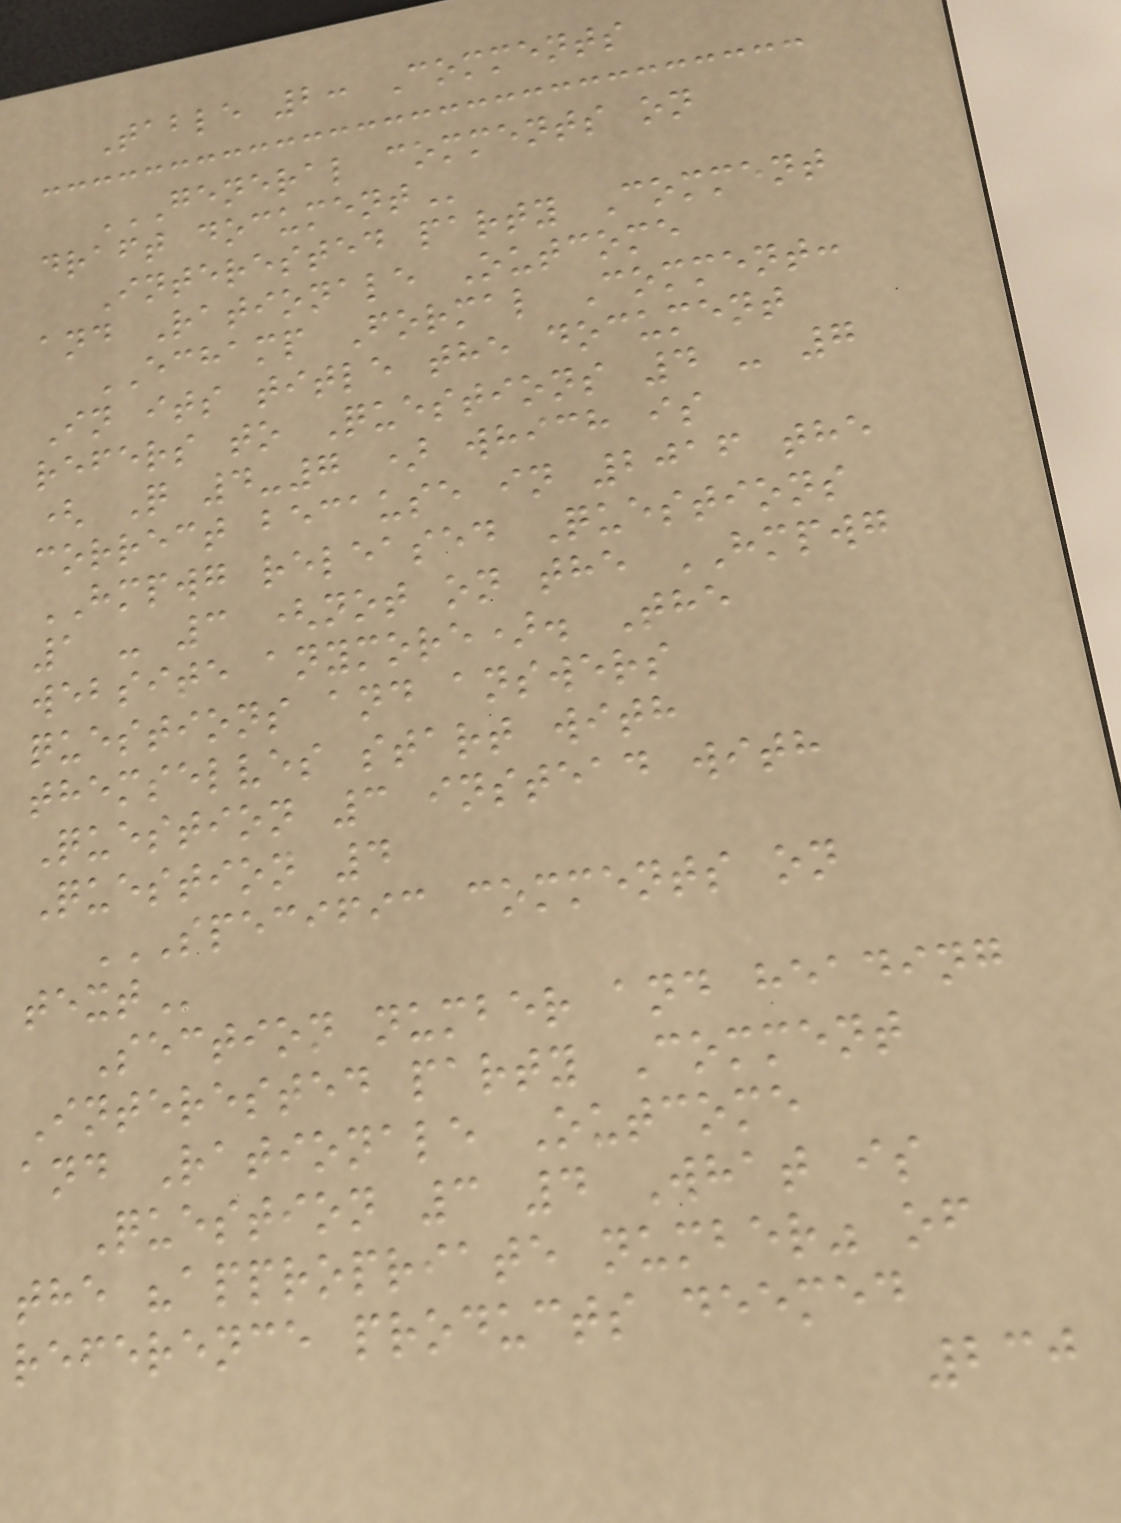Table 2: Comments
GENERAL COMMENTS ON
DRAFT DOCUMENT
Interested party Comment
and Rationale Outcome
ECHAMP Formal Comment:
In its title the document
refers to Questions 4 - 7
( Q 4-7 ) which is
correct because in 2016 the
HMPWG released Questions
1 - 3 (not on the HMPWG
website anymore). The
questions and answers
themselves start with
Question 3 instead with
Question 4
SPECIFIC COMMENTS ON
TEXT
Section number and heading
Interested party Comment
and Rationale Outcome
Question 3 4 What is
the "appropriate number" of
reference products deemed
230
